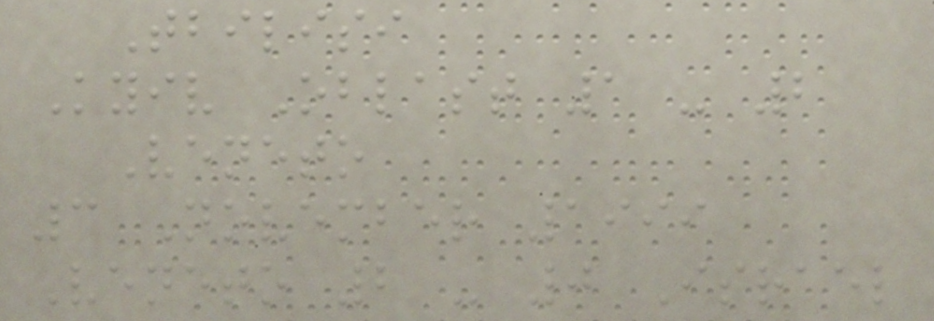Tbilisi
Kyiv Oblast 1 - 2
Veneto
3 November 1999
Veneto 2 - 0 Israel
